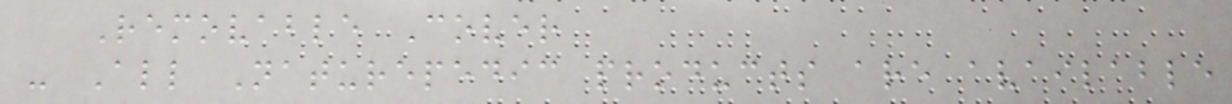Removable Cover
- All Naturepedic products are available
